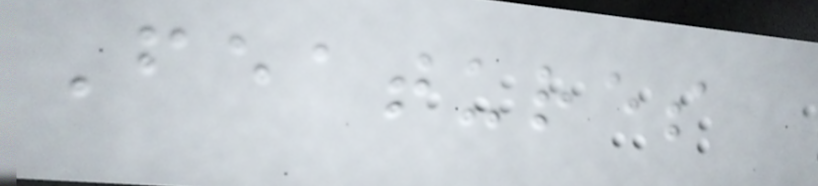Features
